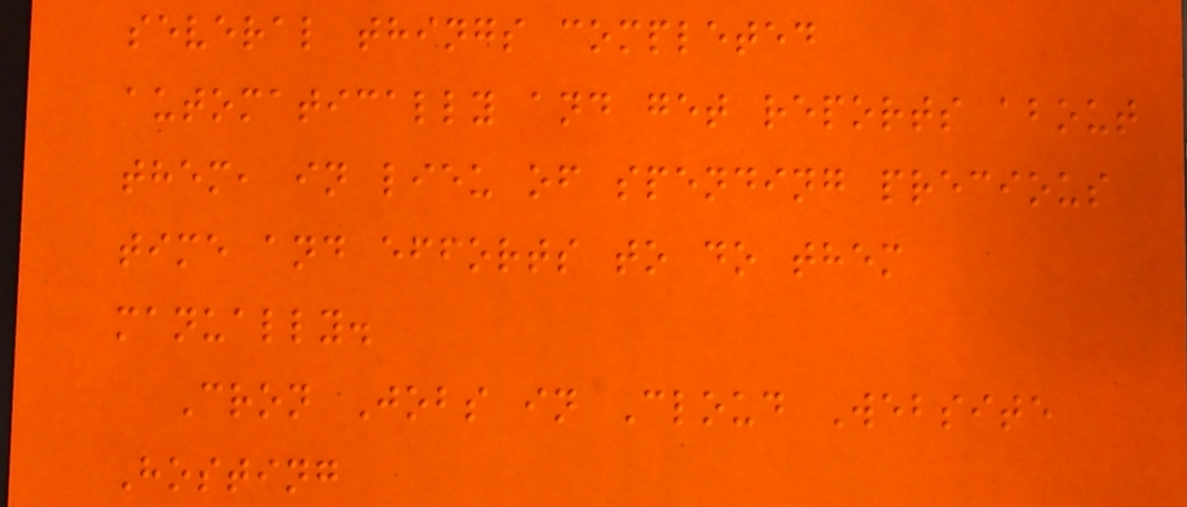several things completed
automatically and get reports about
them, in lieu of spending precious
time and efforts to do them
manually.
Cron Jobs in Cloud Website
Hosting
